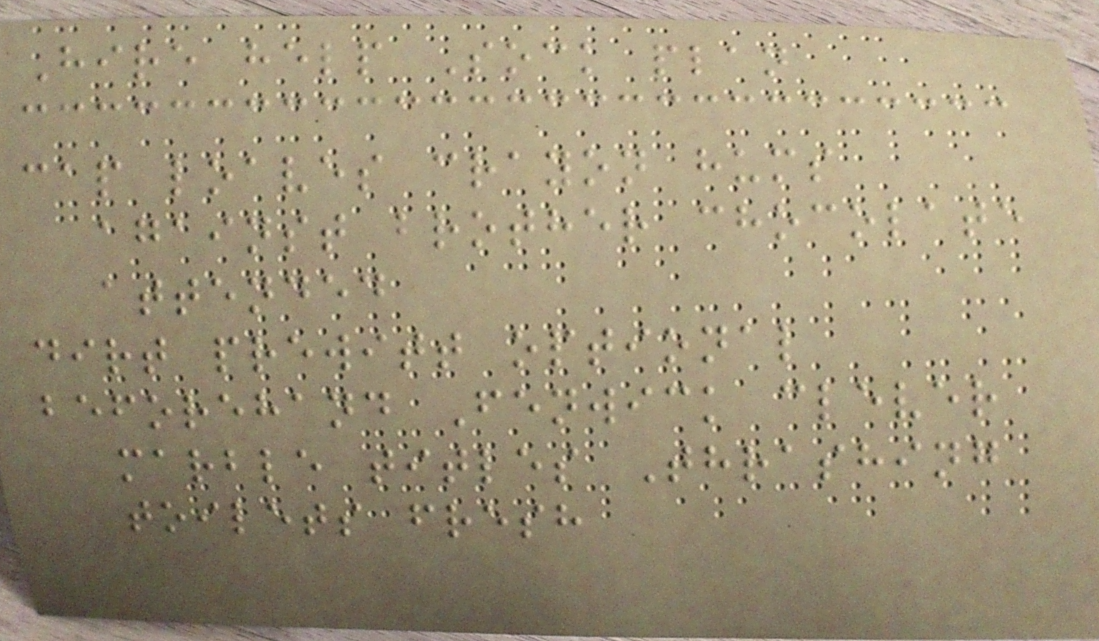Hire help Sock plan
cap loaves crayon hums
against brother chocolate
attended
dirt prewitt optional
beforehand Fenwick clever
marble titles Thrashing
toilets fresh
